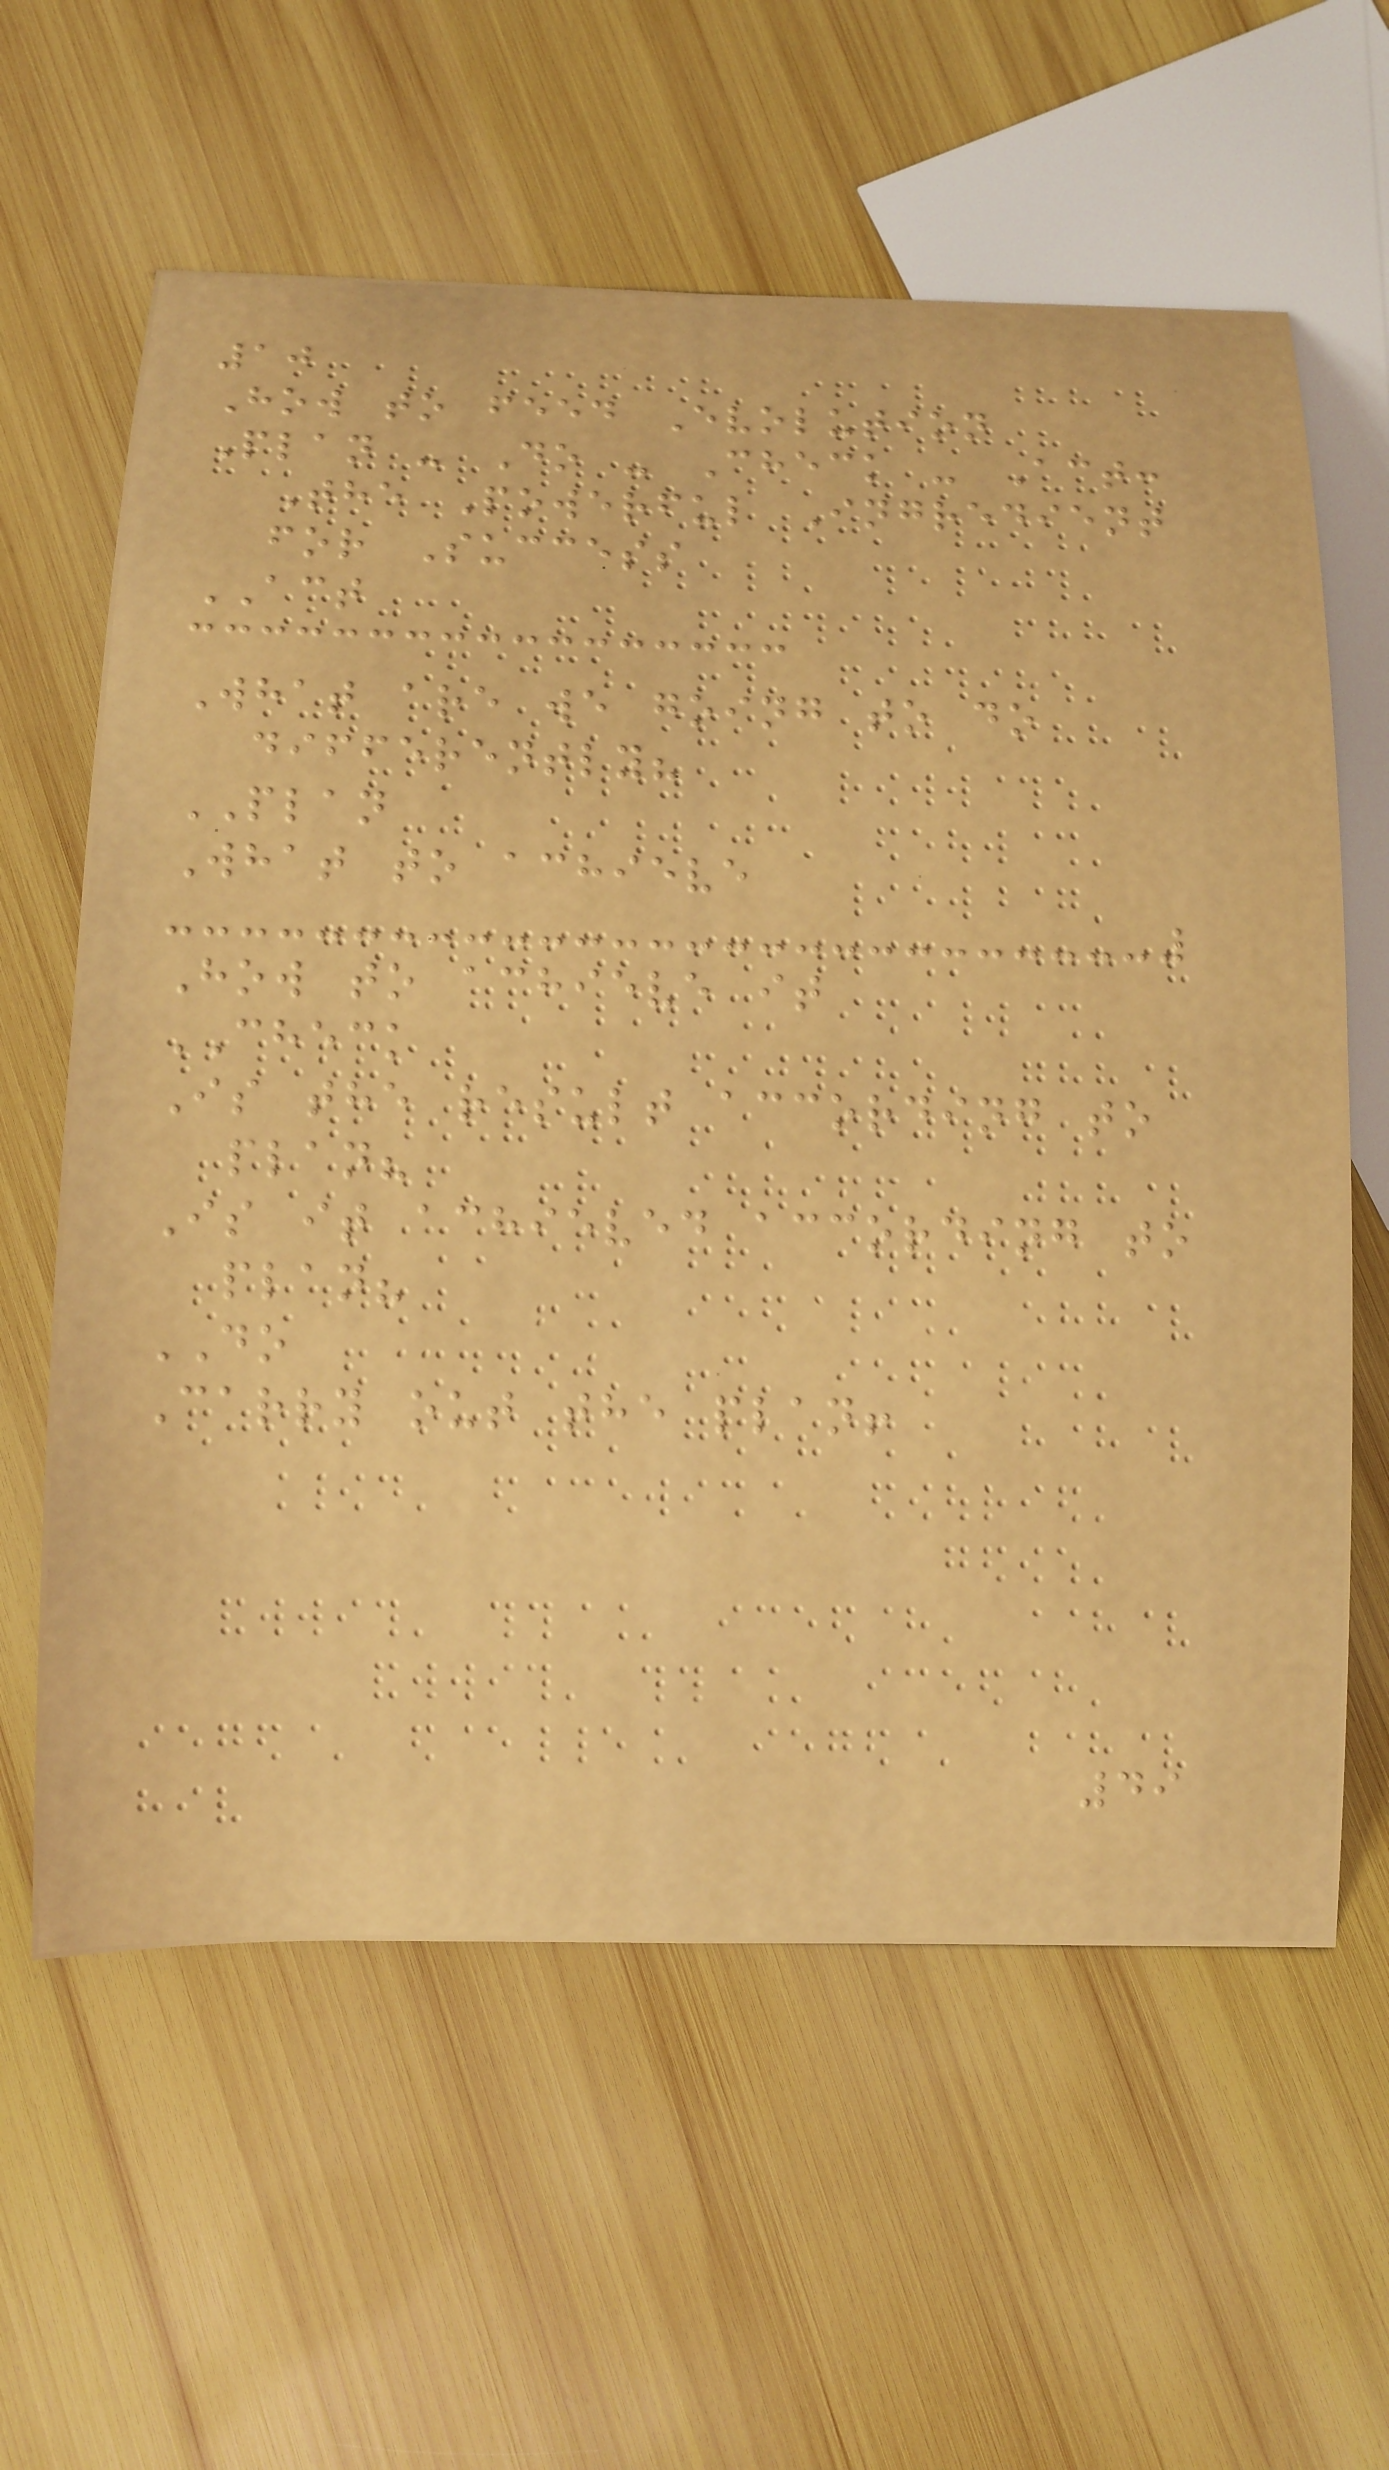10
How to feed Evolution
Plan - Do - Check - Act:
The Powerful Ingredient
for Success
ACT
What are we going to do
differently?
PLAN
What to achieve
How to achieve it
CHECK
Is the result according to
plan?
Is it achieved according to
plan?
DO
Carry out the plan!
49
